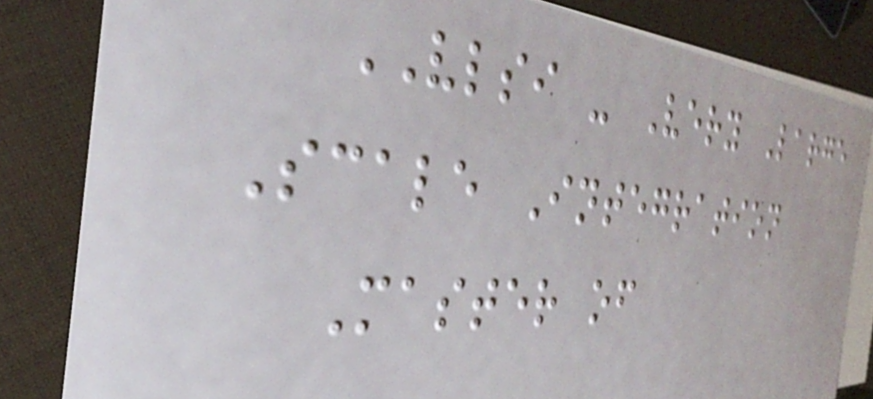VLSI - Very Large
Scale Integration
Master of
